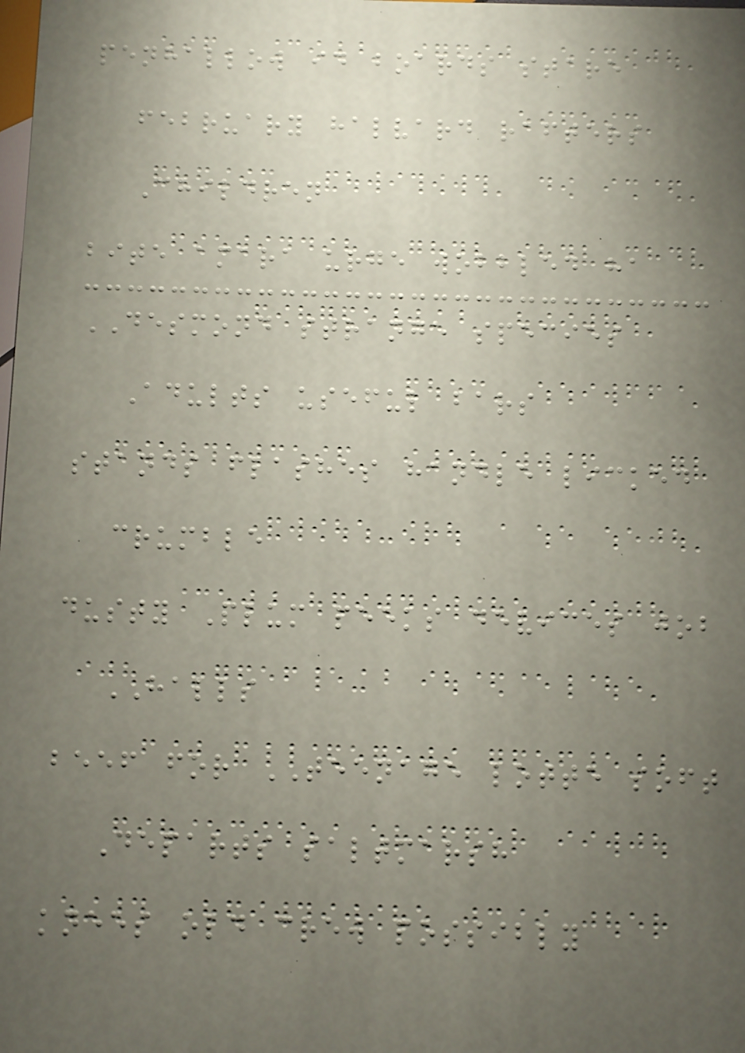penhallow id boards stare
february halvard rafters
Children
bite amara urge wobbled ha
DESMOND strange species
Adults useful bars
stands flashes handle licked
crumble
dusty Plum peeks devices job
HALLS
beef for TEENAGE lotte soft
Departs saltmarsh
knees old crew possibly
